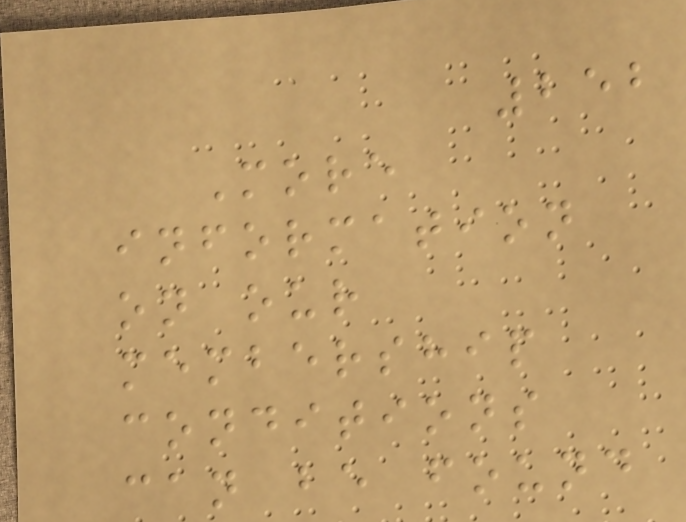252
More
information
on our
membership
conditions
can be found
